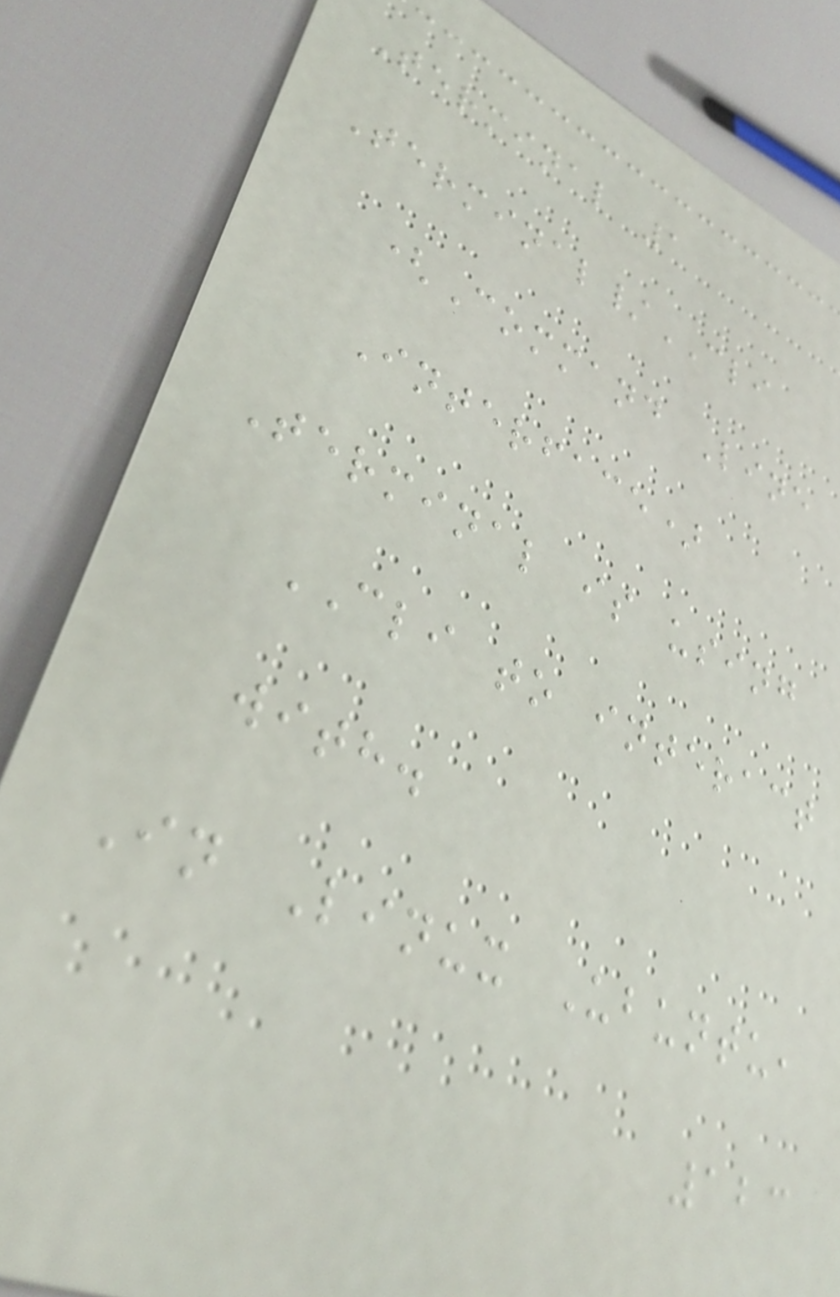Terminal 1
Terminal/CLI
(Command Line
Interface)
Terminal is using
CLI to interact
with.
In Linux Ubuntu,
123
